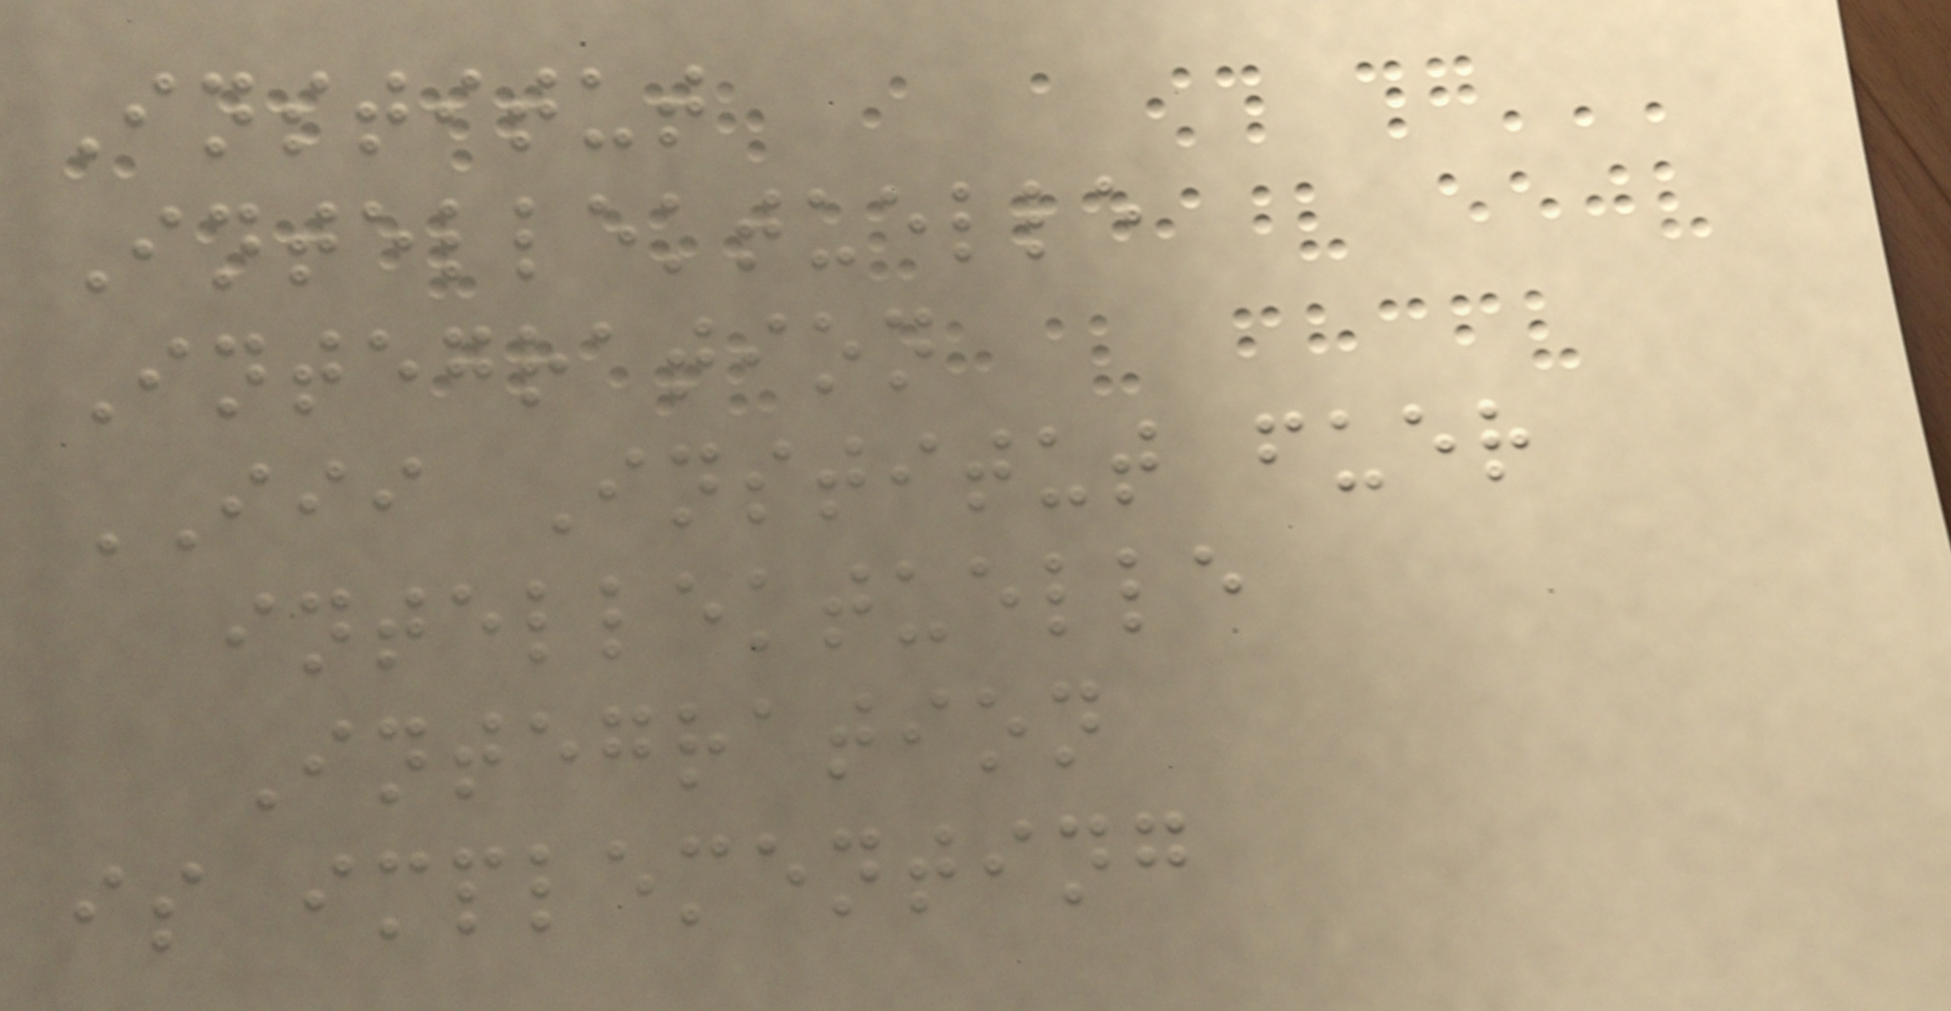Institut
Intellektuelle
Integration
III Institut fuer
intellektuelle
Integration
is implementing
